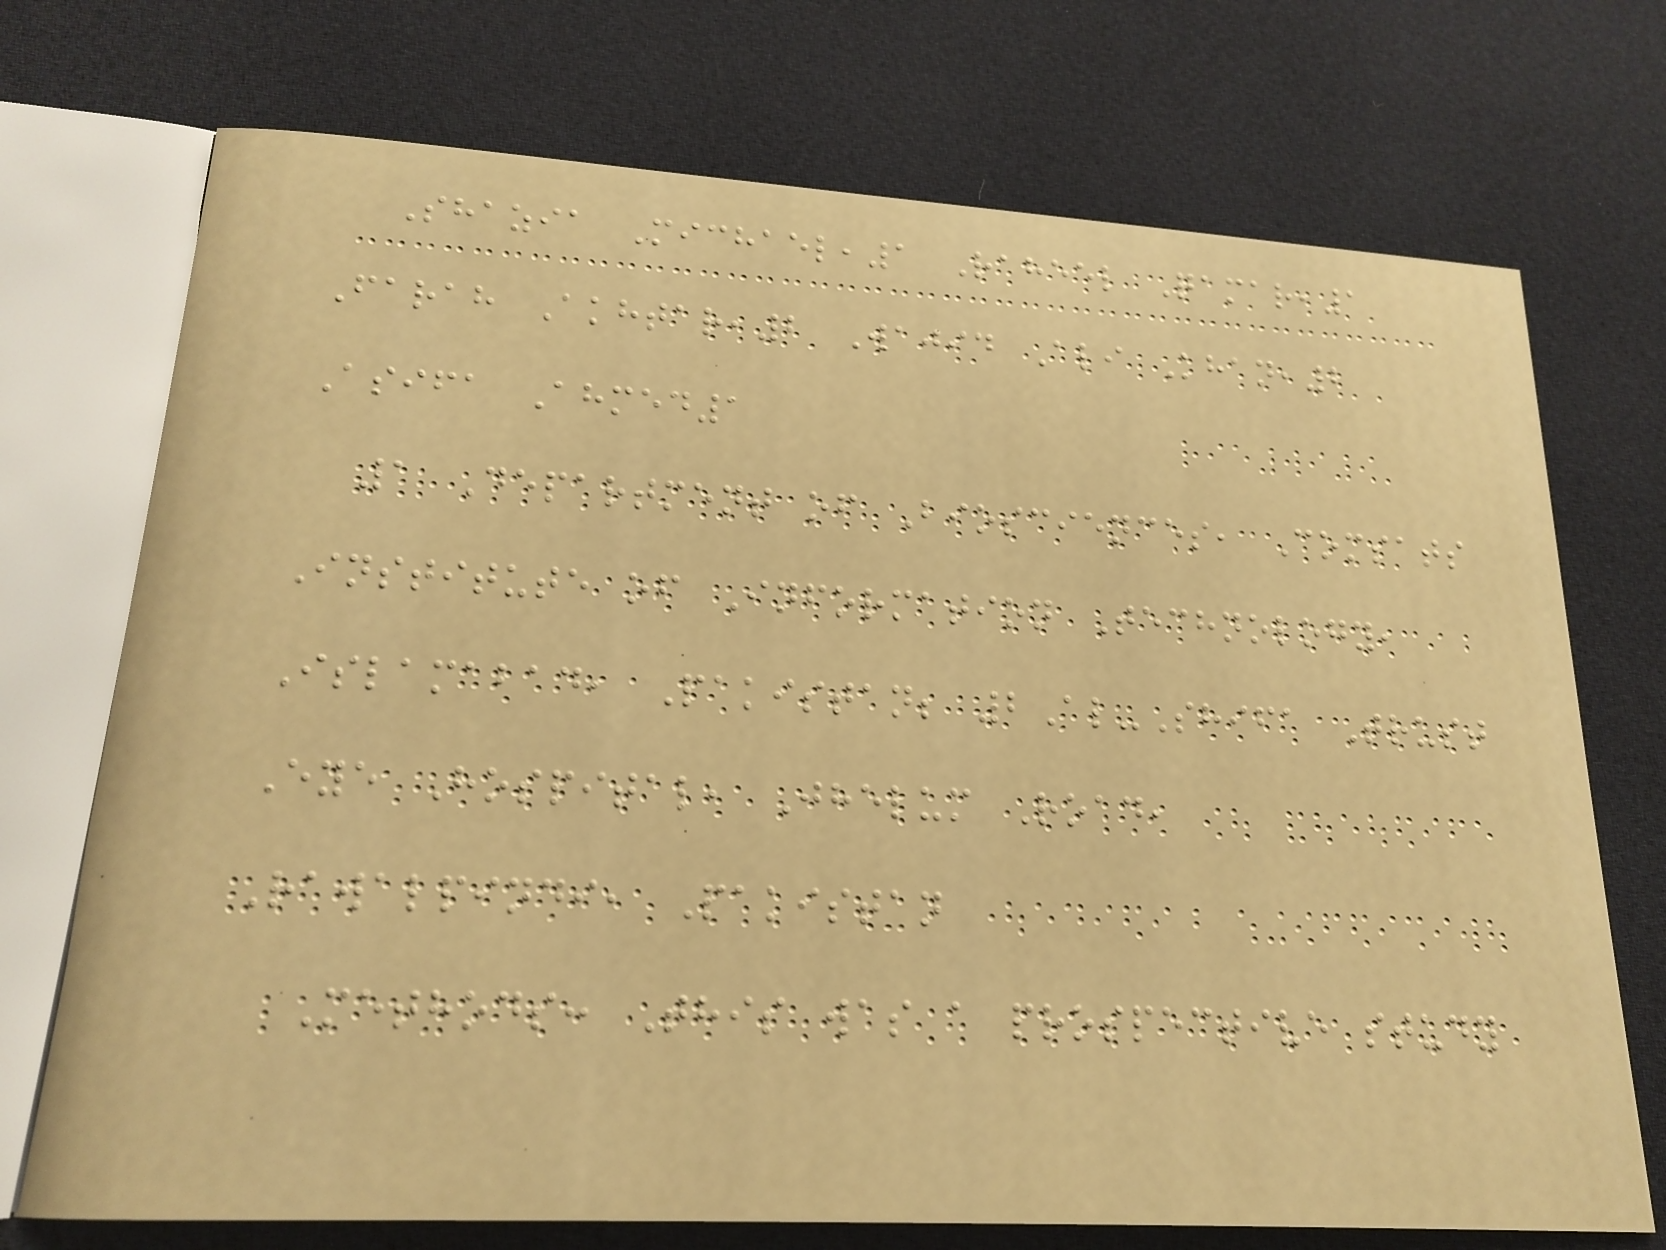Shazia Michael,1 Raheel Qamar,1
Farah Akhtar,2 Wajid Ali Khan,2
Asifa Ahmed1
1 Department of Biosciences, Comsats
Institute of Information Technology,
Islamabad, Pakistan; 2Al-Shifa Trust
Eye Hospital, Jhelum Road,
Rawalpindi, Pakistan
Methods: This was a prospective study
